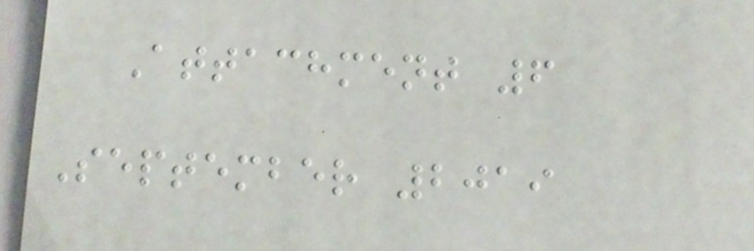Attachment 6
September 2019
